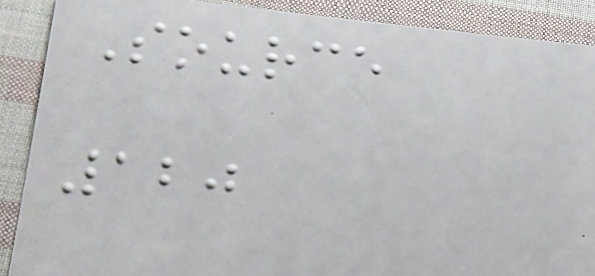Source
120
